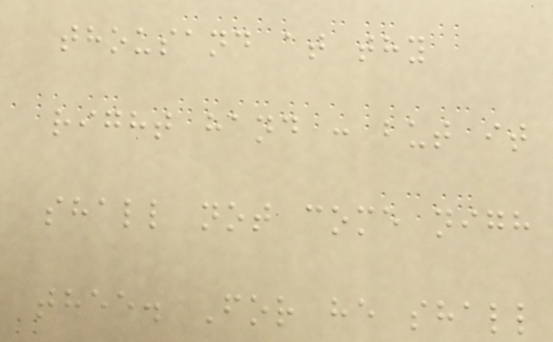thousand at thy
right hand : but it
shall not come nigh
thee. For he shall
